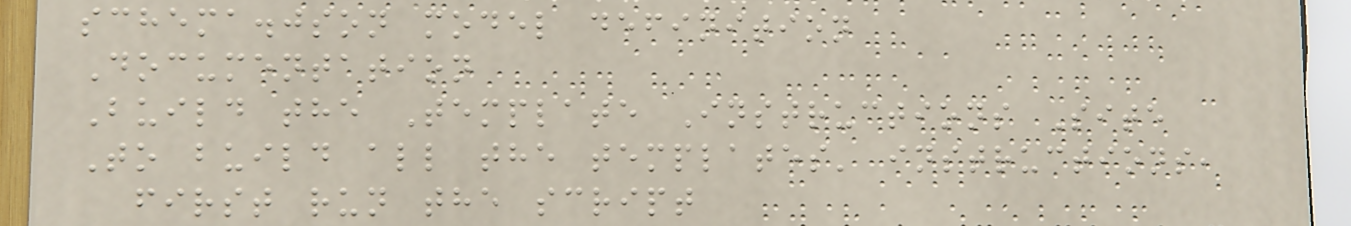schema.json model definition
Documentation
Build the Template Instructions Site
To build all the templates' instructions,
first run the script
